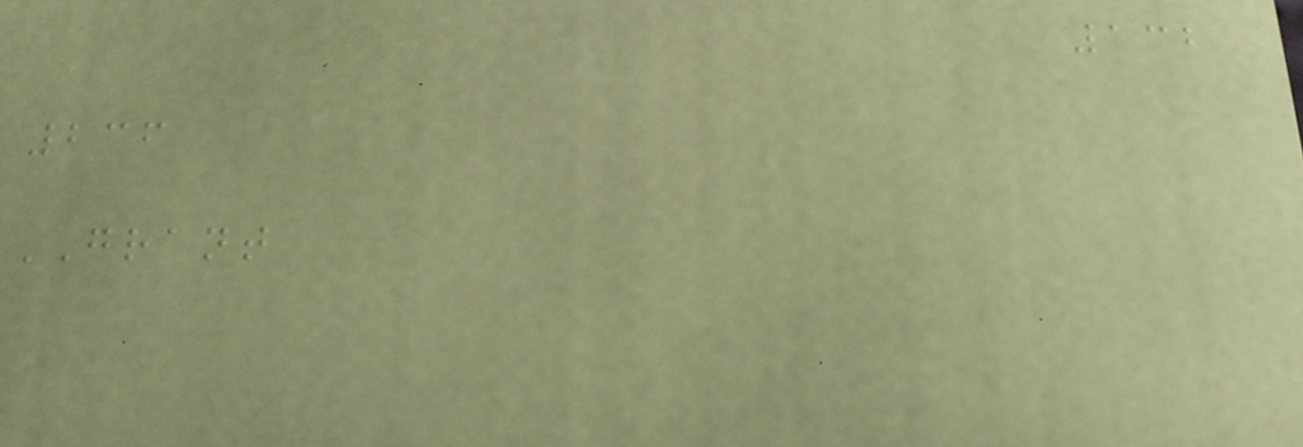132
236
GRANT
